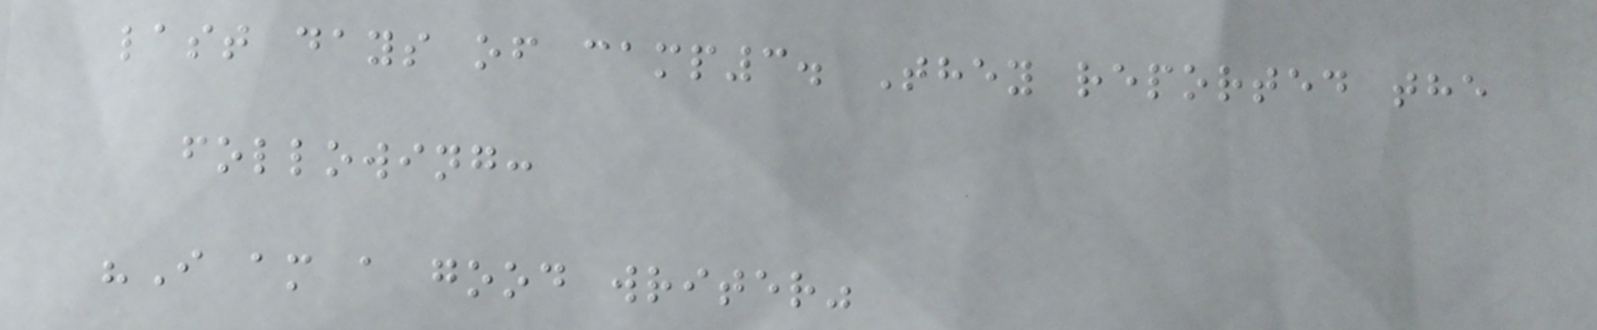last days of camp3. They reported the
following:
"I am a good writer"
